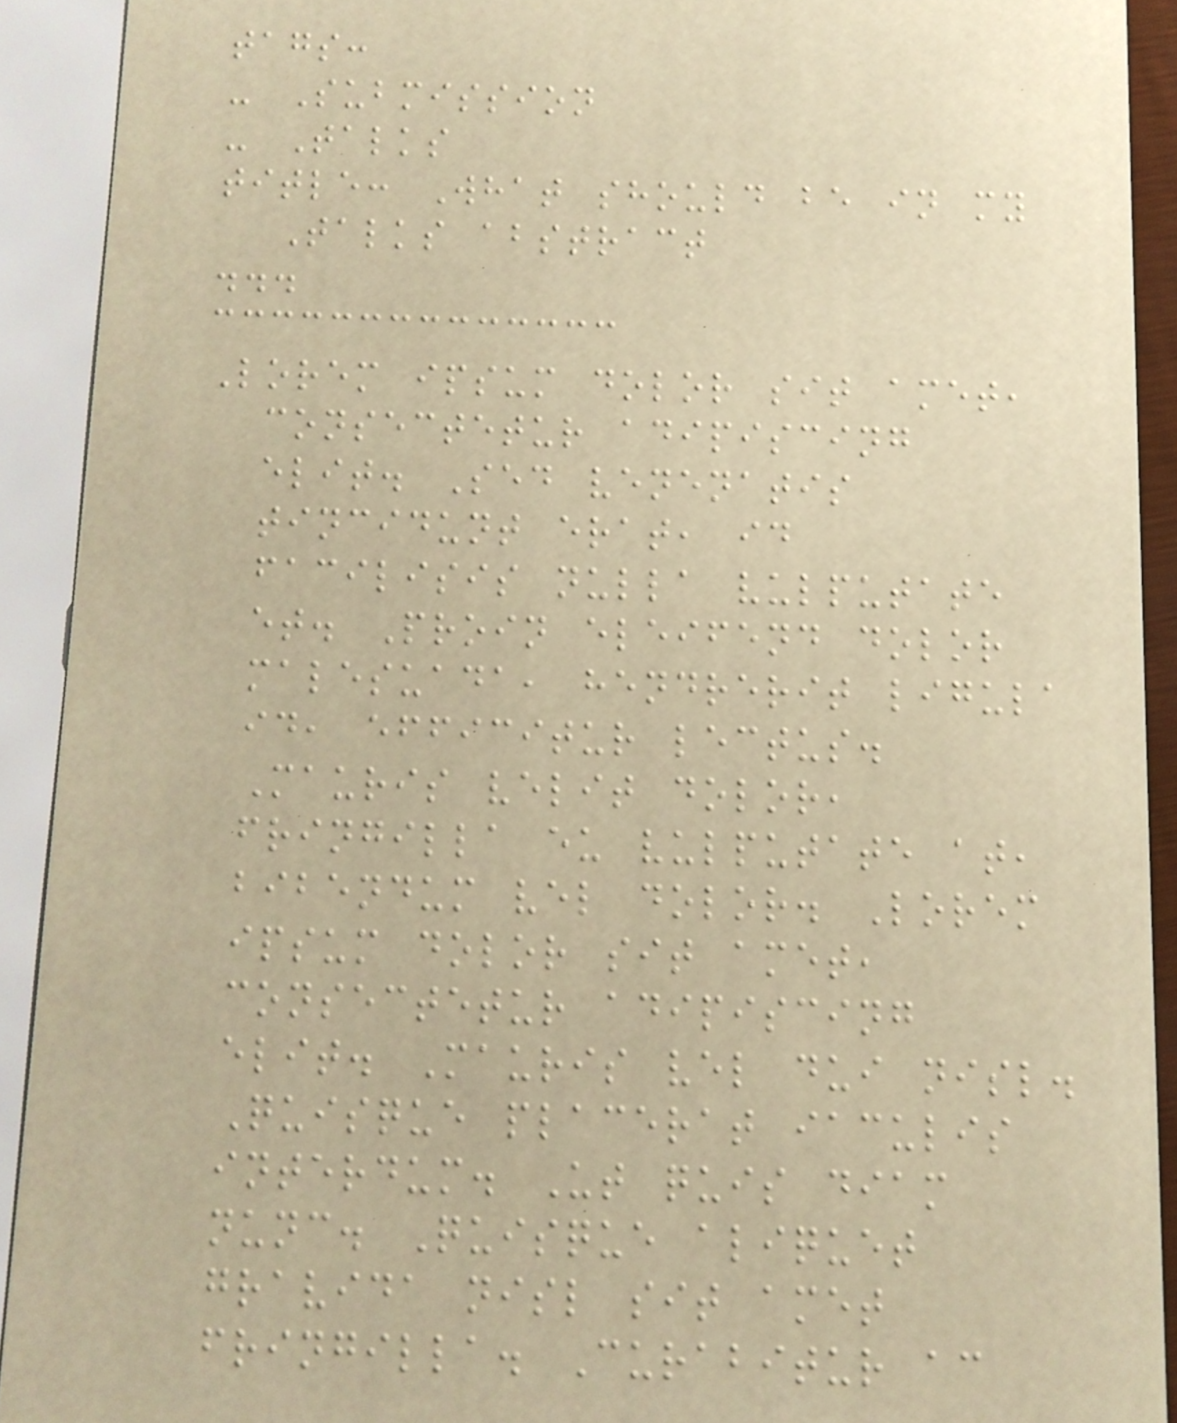tags:
- Submission
- Talks
title: What should be in my
Talks abstract
...
Lorem ipsum dolor sit amet,
consectetur adipiscing
elit. Sed venenatis
tincidunt erat, id
facilisis nulla vulputate
et. Proin eleifend dolor
malesuada, hendrerit ligula
id, efficitur lectus.
Mauris velit dolor,
fringilla eu vulputate at,
bibendum vel dolor. Lorem
ipsum dolor sit amet,
consectetur adipiscing
elit. Mauris vel dui nisl.
Quisque placerat iaculis
interdum. Ut quis diam
nunc. Quisque aliquet
gravida nisl sit amet
fringilla. Curabitur ac
